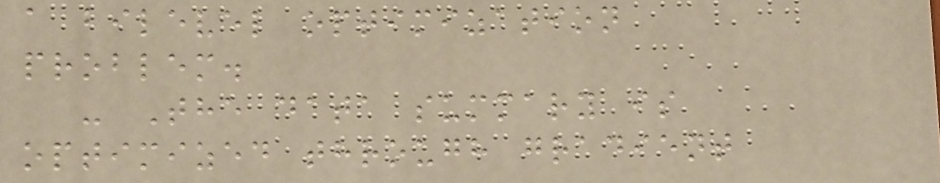a bilevel optimization
problem.
- The data summary is
optimized through gradient
